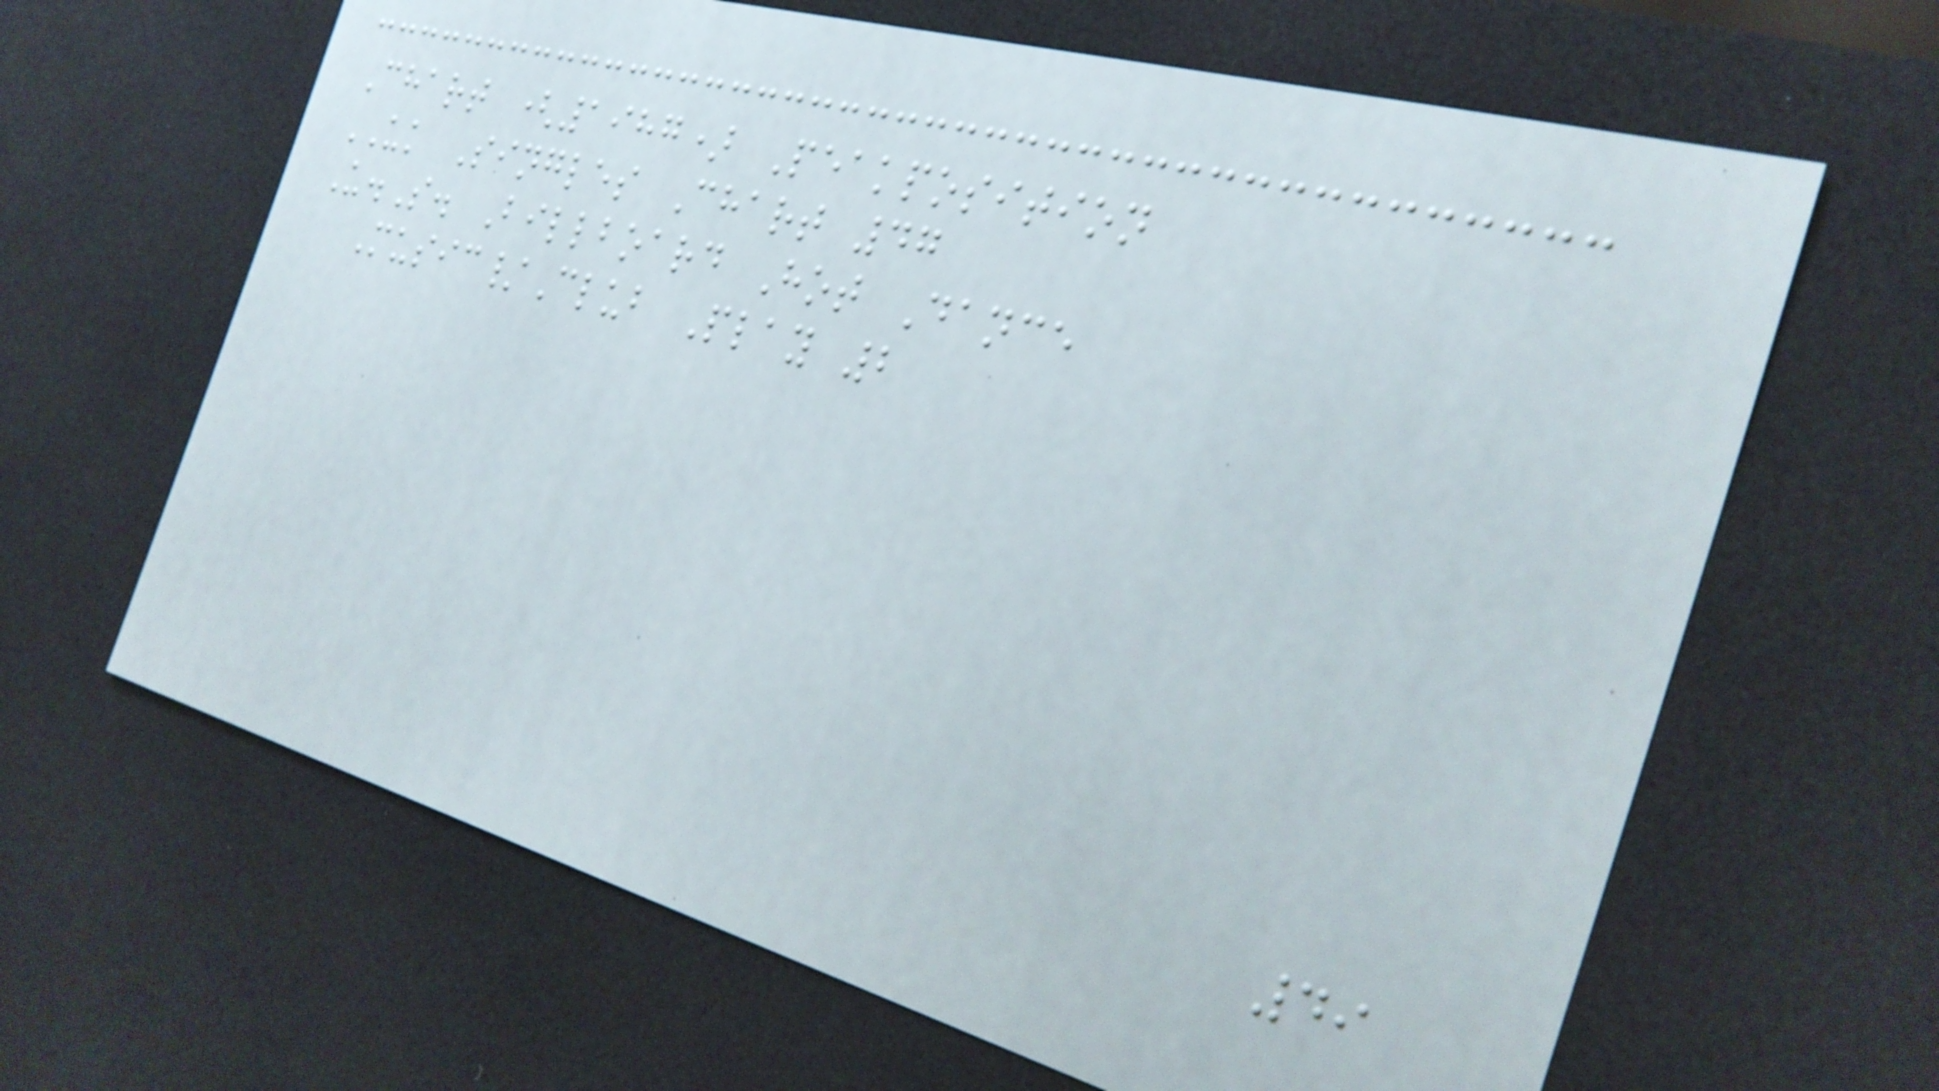Chart (1987) Peakposition
UK Singles Chart 47
U.S. Billboard Hot Dance
Music/Club Play 2
49
